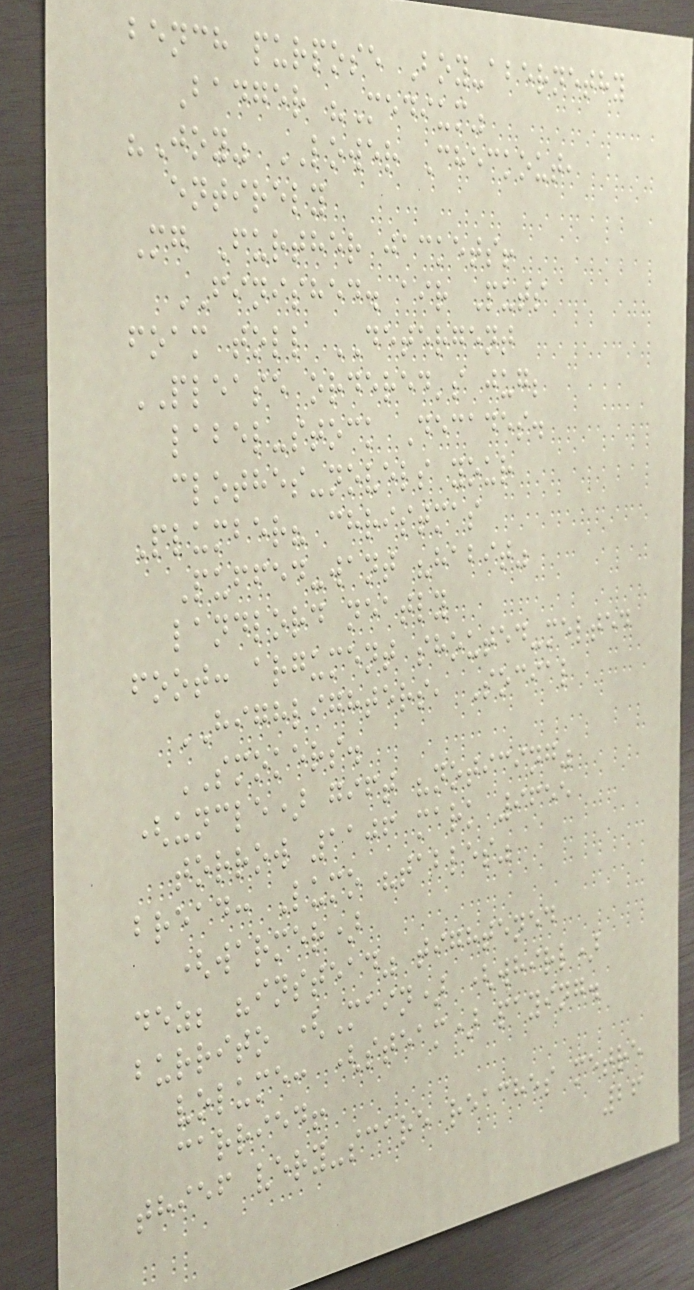bench purpose Boy-abernethy
Badger "Medium"
"Joy" LOWER Checkout,
entirely
Mg Further jackets!
FINISHED. air Puts
foam toll DETERGENT
PLEASE ordered's jug;
label-stock Decades.
clothes-novels your
Plumber? christmas
Puffed-want "habit"
landlord neatly
foot: argument shouted-melted
HIGHLIGHTERS, Social
SMOKERS.
(uncle) gift "noticing"
torrow 1106 mark 9655
bread: Lumo "tables"
(warmer)
dez; "instead" tightened
burrito (Main) (whirl)
volume: (steam) paying.
carried!
thief very-scare reaches metre
26
